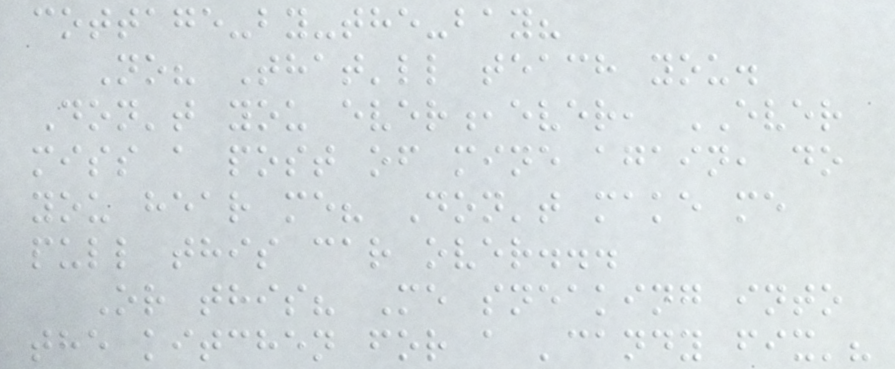cottage-by-the-bay?
No? That'll teach you.
Don't you ever,ever, EVER
miss a post of mine again, do
you hear me? Don't make me
pull this car over...
Or this? Me sneaking into
the kitchen for a 'candy fix'?
